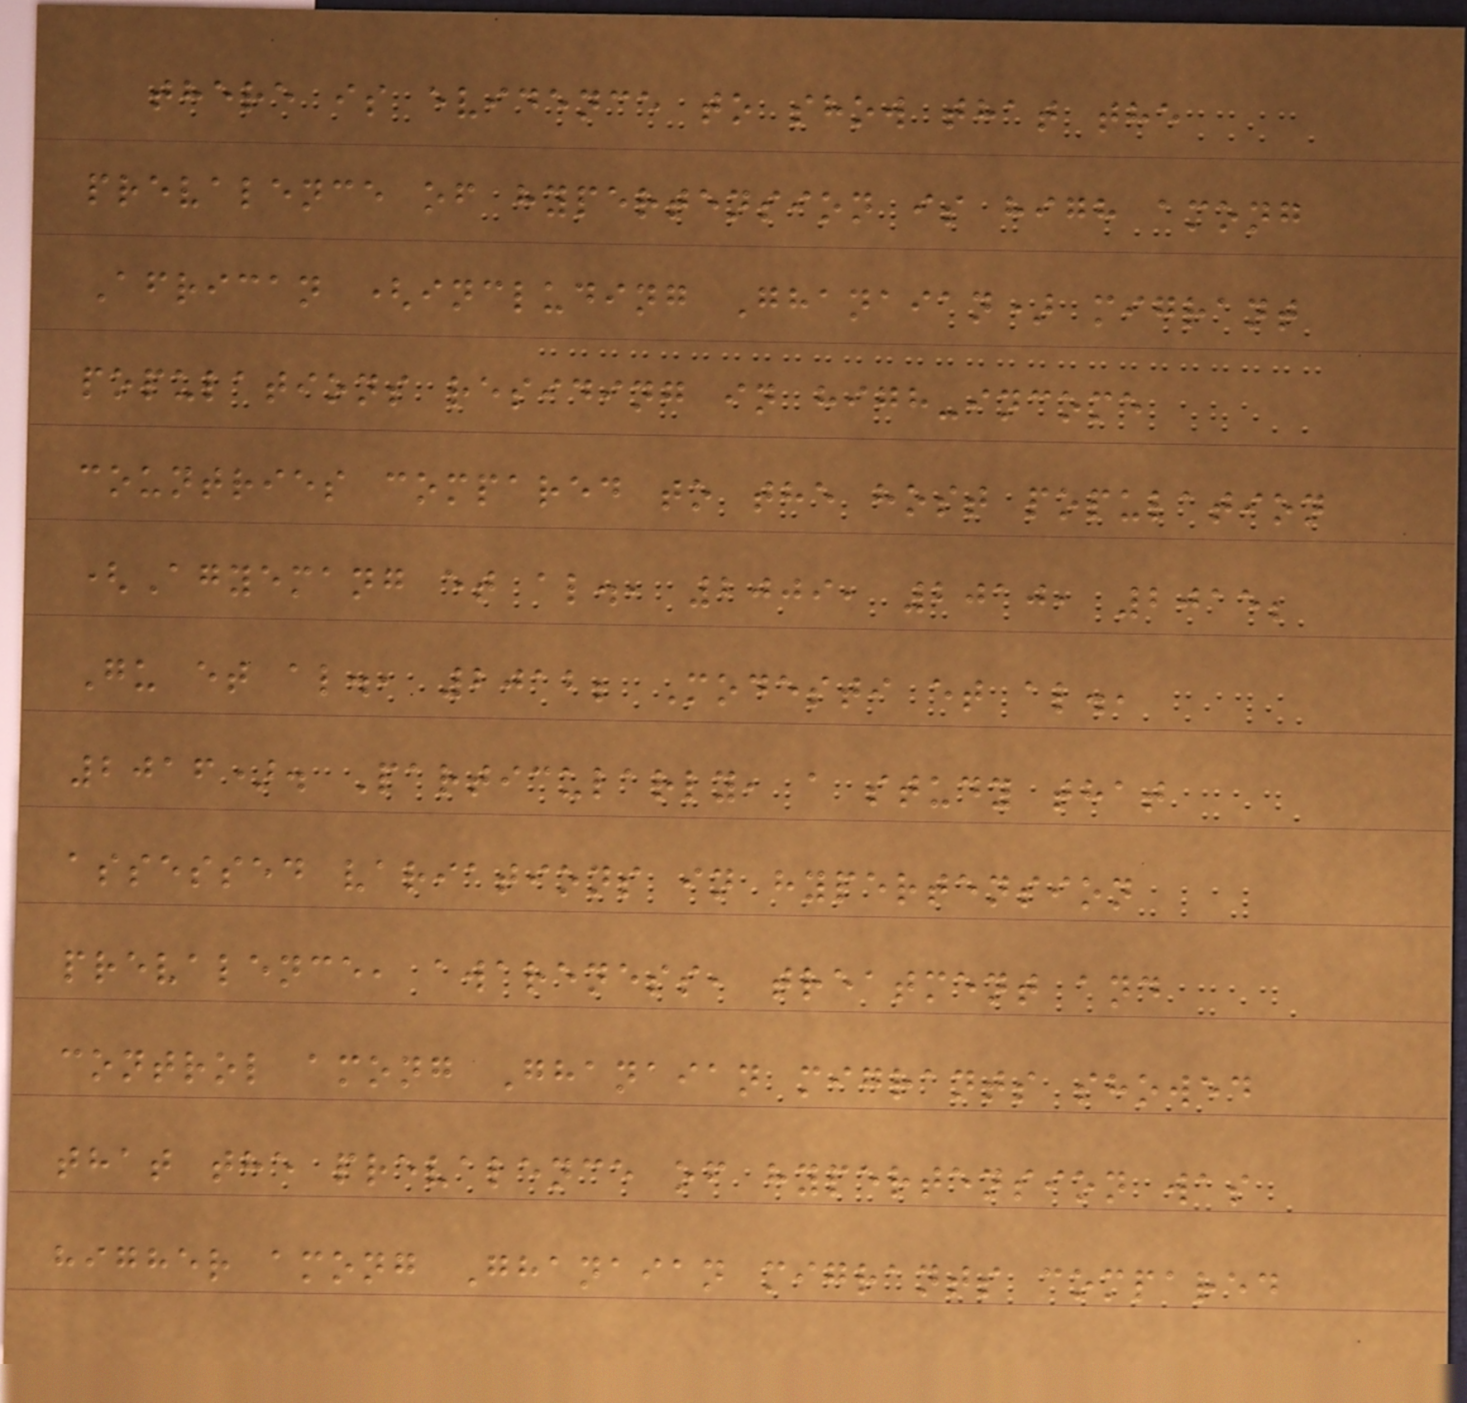there is evidence to show that the
prevalence of hypertension is high among
African (including Ghanaian) migrant
populations residing in high-income
countries compared to the host population
(Agyemang et al., 2009, 2010, 2015;
Gu et al., 2012; Modesti et al.,
2016). Particularly, a study that
assessed variations in hypertension
prevalence, awareness, treatment and
control among Ghanaian migrants showed
that the prevalence of hypertension was
higher among Ghanaian migrants compared
